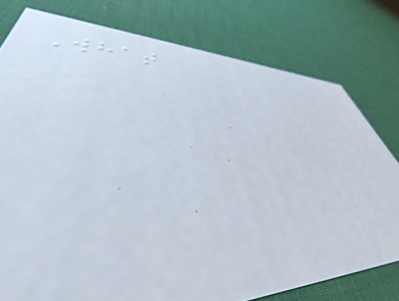What
